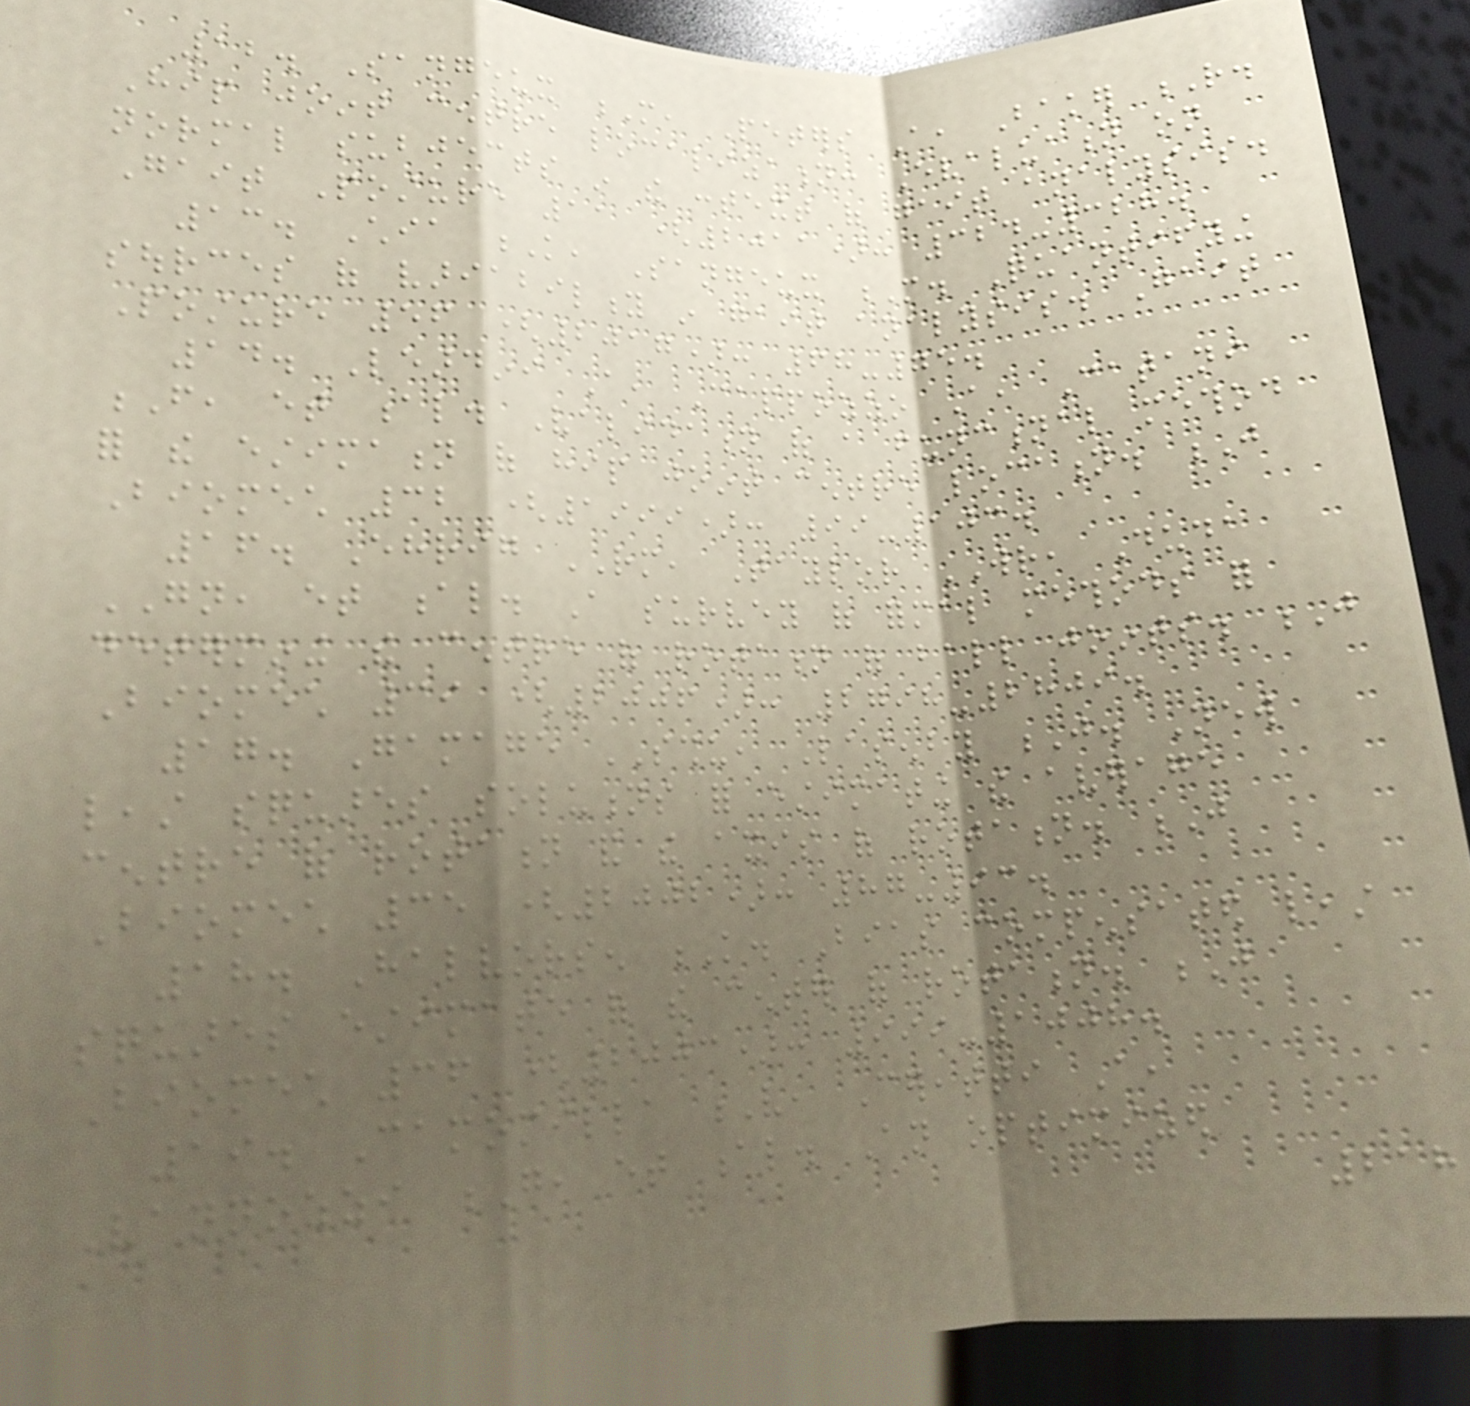12. Sangeux M, Peters A, Baker R.
Hip joint centre localization: Evaluation on
normal subjects in the context of gait analysis.
Gait Posture 11 (2011): 324-328.
13. Chia K, Sangeux M. Quantifying
sources of variability in gait analysis. Gait
Posture 56 (2017): 68-75.
14. Leardini A, Cappozzo A, Catani
F, et al. Validation of a functional method
for the estimation of hip joint centre location. J
Biomech 32 (1999): 99-103.
16. Ehrig RM, Taylor WR, Duda
GN, et al. A survey of formal methods for
determining the centre of rotation of ball joints. J
Biomech 39 (2006): 2798-2809.
17. Gamage SSHU, Lasenby J. New
least squares solutions for estimating the average
centre of rotation and the axis of rotation. J
Biomech 35 (2002): 87-93.
18. Halvorsen K. Bias compensated least
squares estimate of the center of rotation. J
Biomech 36 (2003): 999-1008.
19. Camomilla V, Cereatti A,
Vannozzi G, et al. An optimized
218
